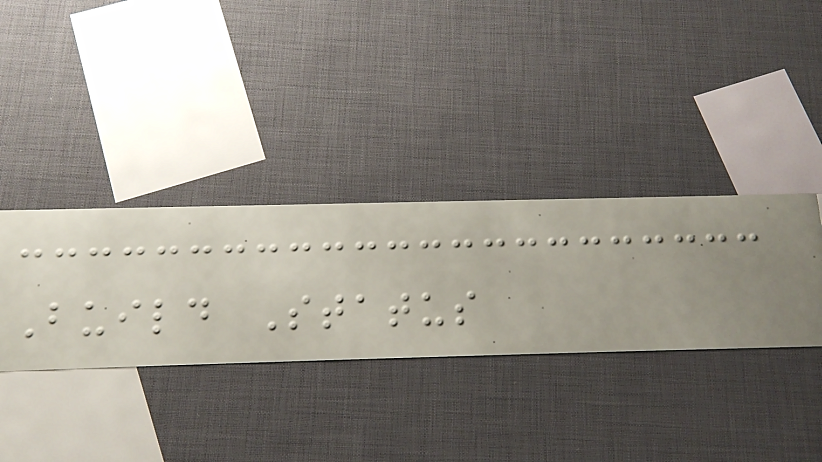Build Status
